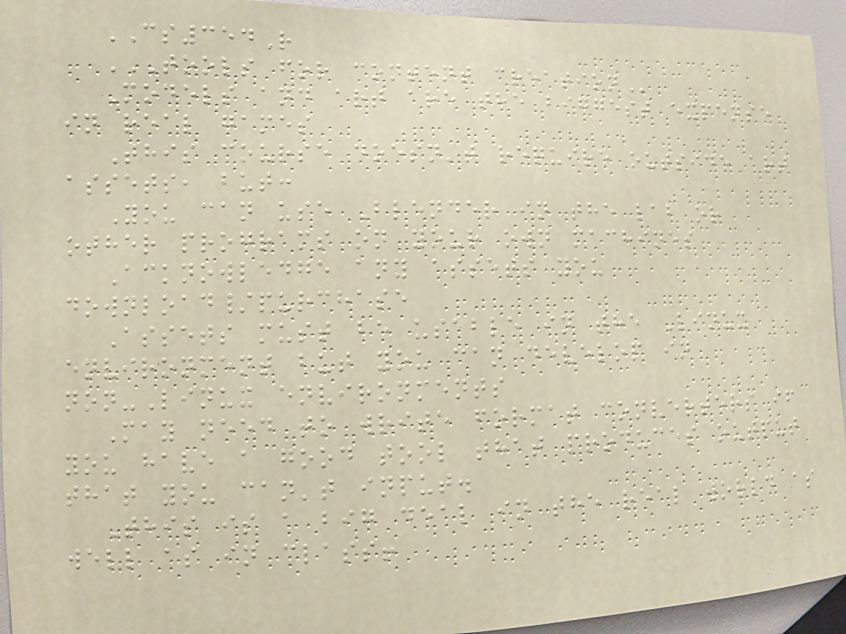CS354R
TOOLS FOR CONTENT CREATION
Models and art are the biggest expense
in real games
This course doesn't require outside art
assets, but:
You can use Blender in the lab or
other programs on your own machines
Acknowledge any assets you
download/purchase
Assets must be usable in the Linux
environment but you can develop in
non-Linux environments
May need to write format converters if
you have a good tool that produces output
that you can't input.
This is a big deal in the real world as
well as in class!
